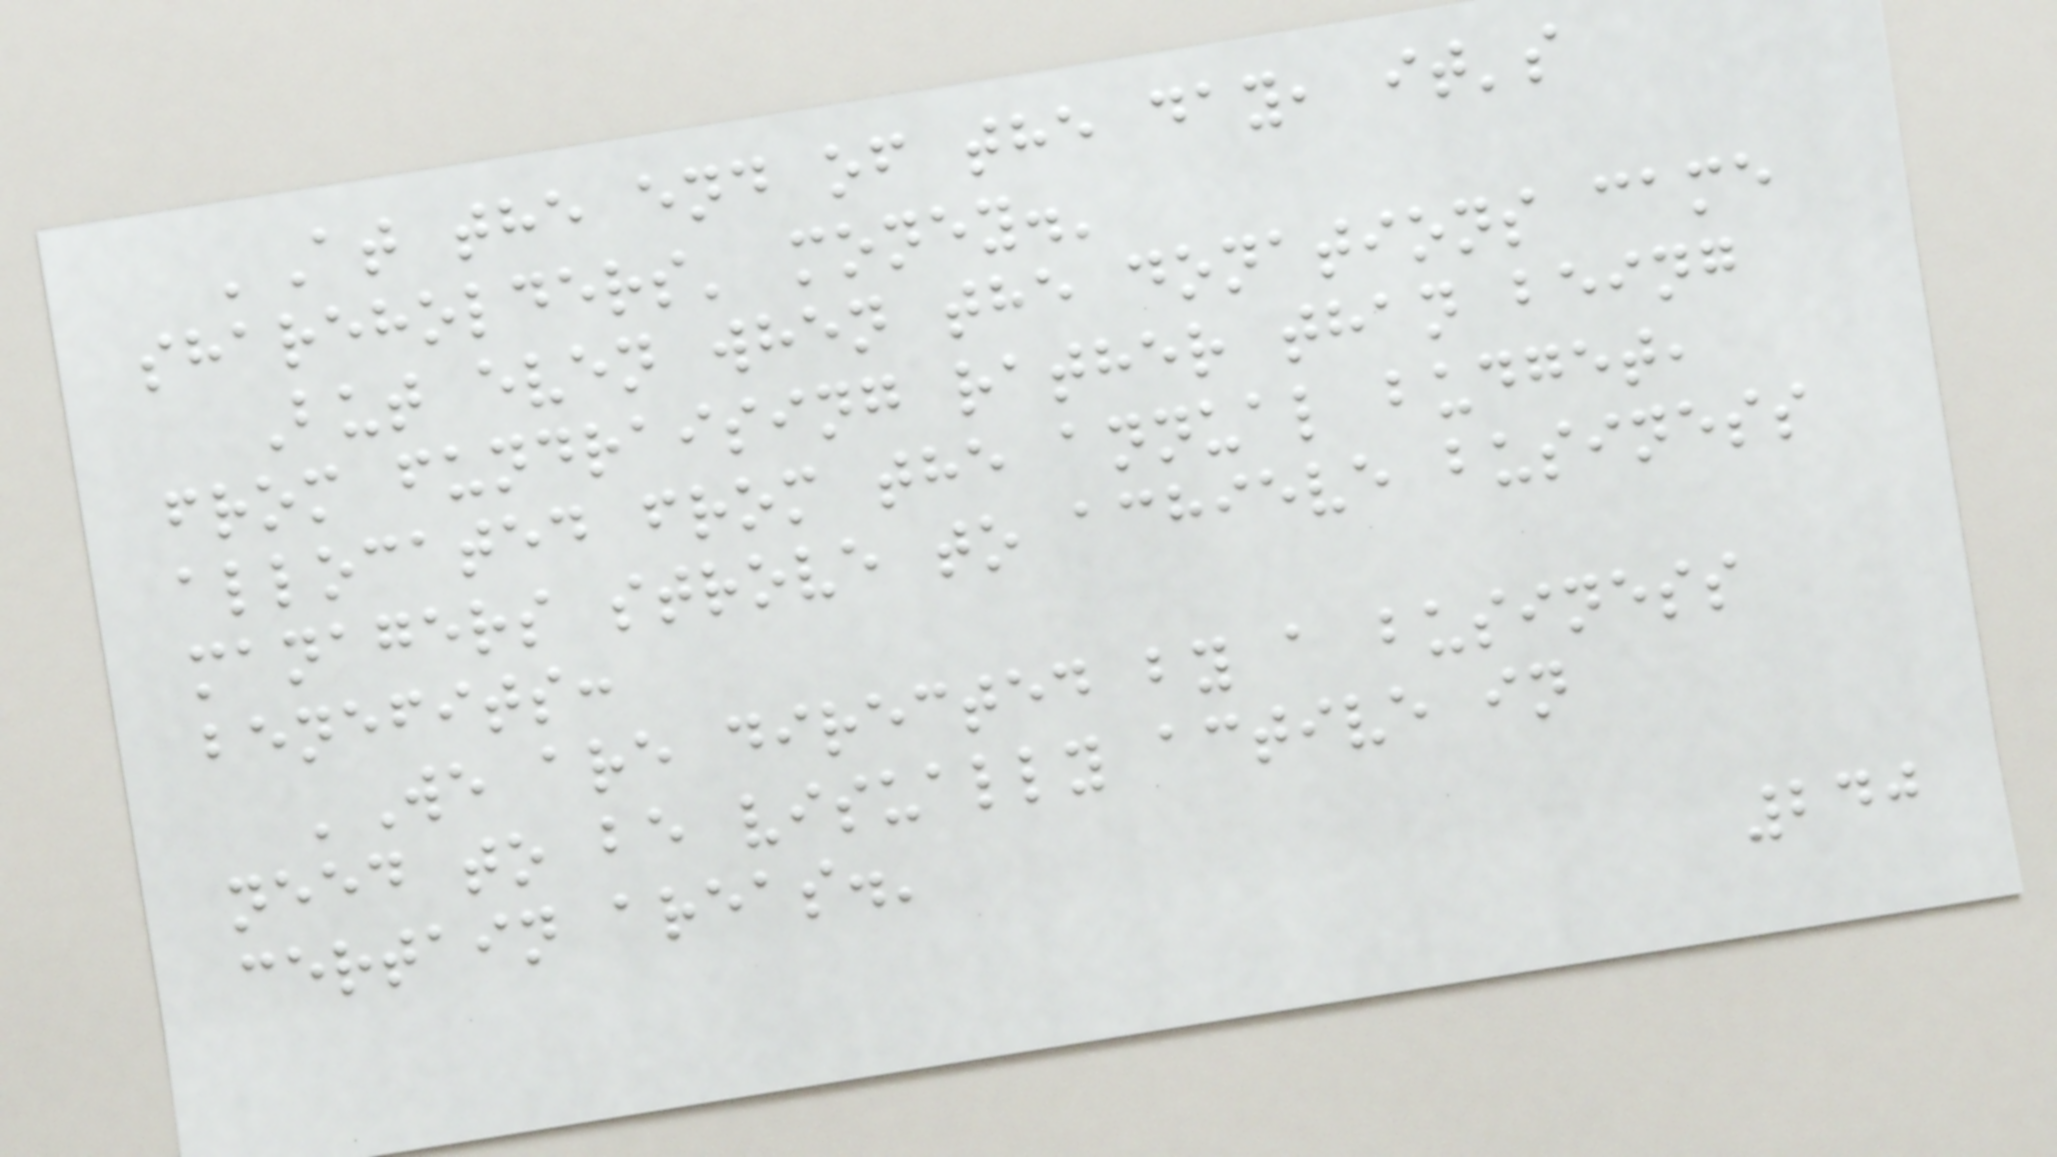'At the end of the day, it's
shareholders' money.'
But even when the donations came
from fundraising rather than being
allocated from the annual budget,
managers strove to achieve business
benefits:
'We are directed by a business
need to be visually active in
certain areas.'
240
